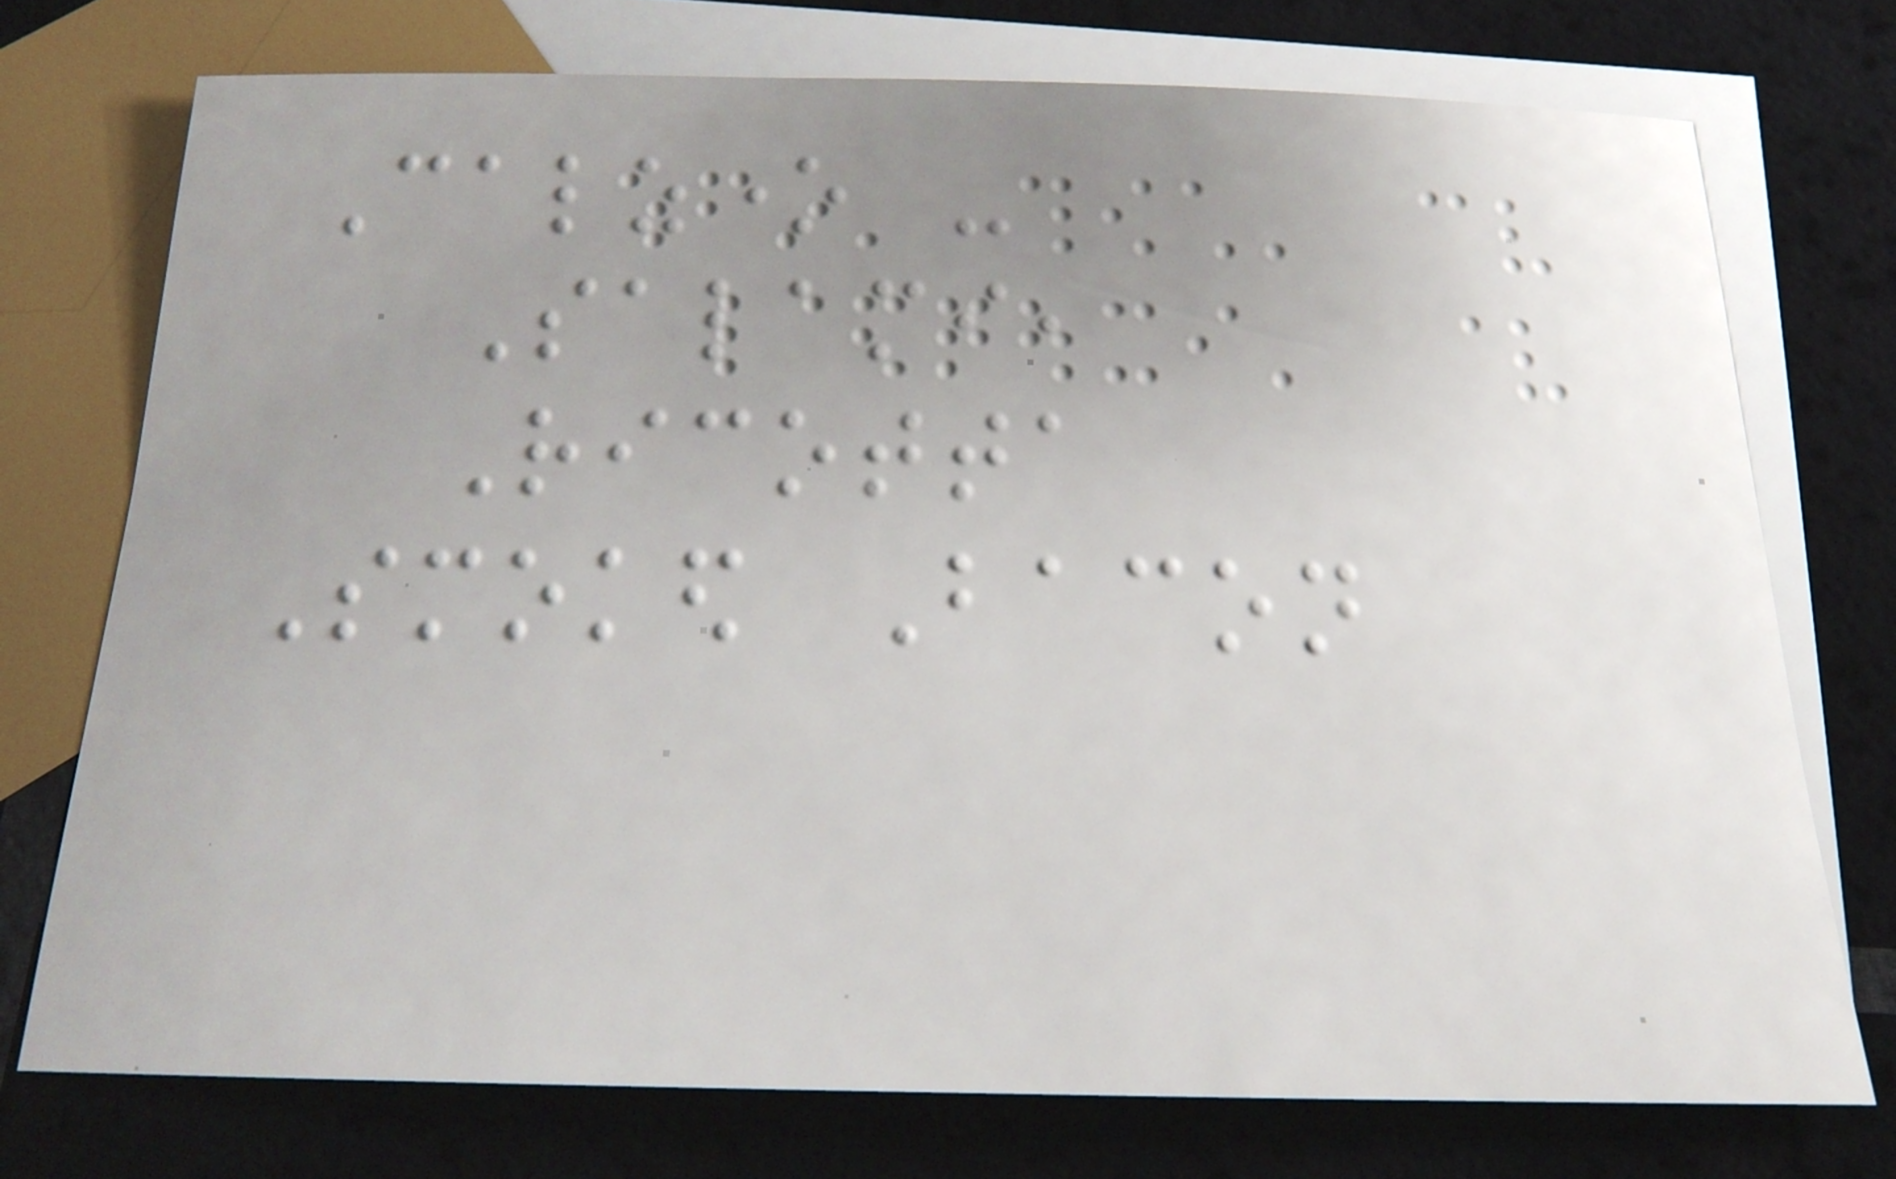Calzone -
Salami,
Ricotta
Smoked Bacon
